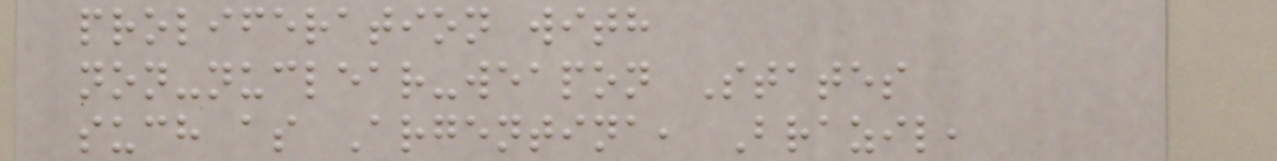proliferation with
non-nuclear-weapon States
such as Argentina, Brazil,
